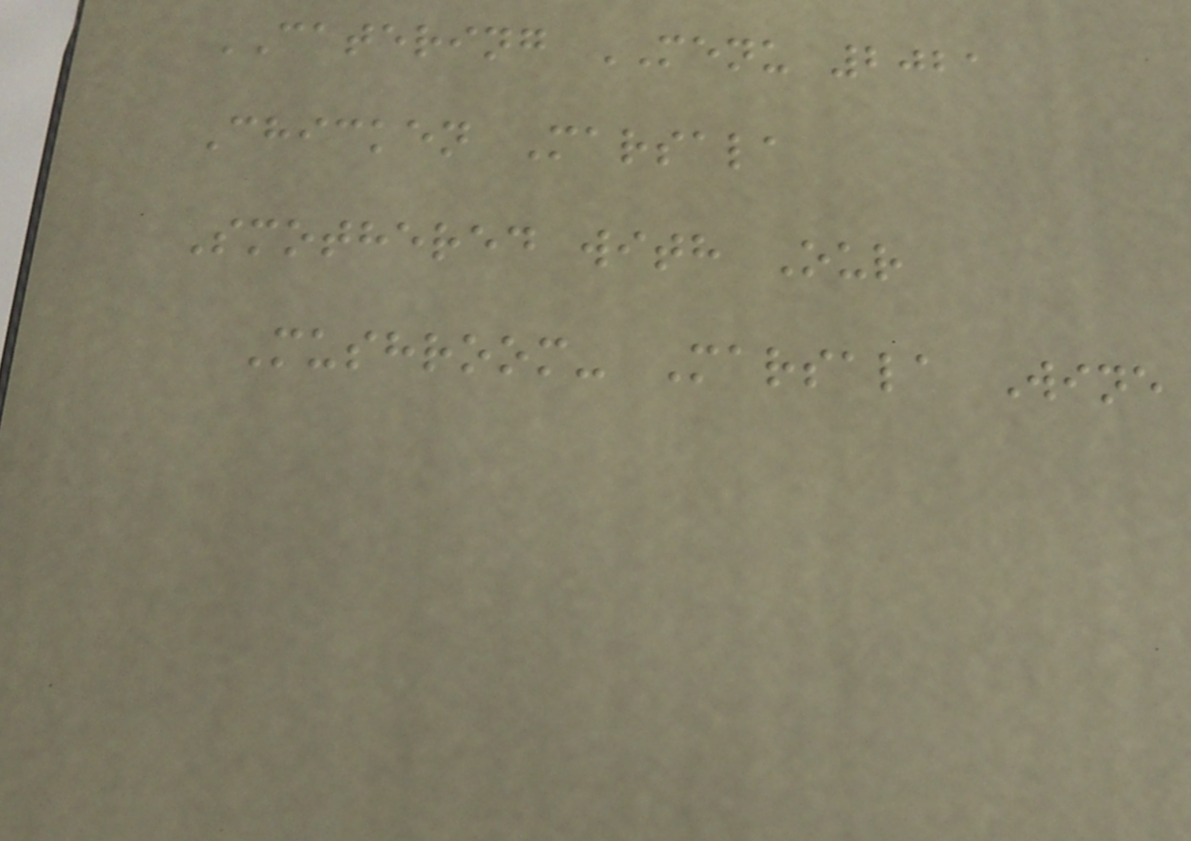CATERING MENU 2021
Chicken Marsala
Smothered with Our
Mushroom- Marsala Wine
